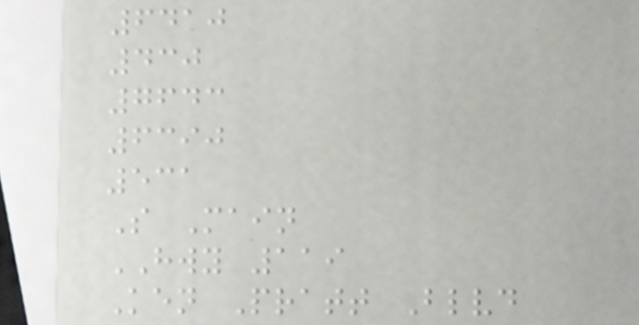6410
430
7643
6390
531
S Main
HWY 119
Ken Pratt Blvd
